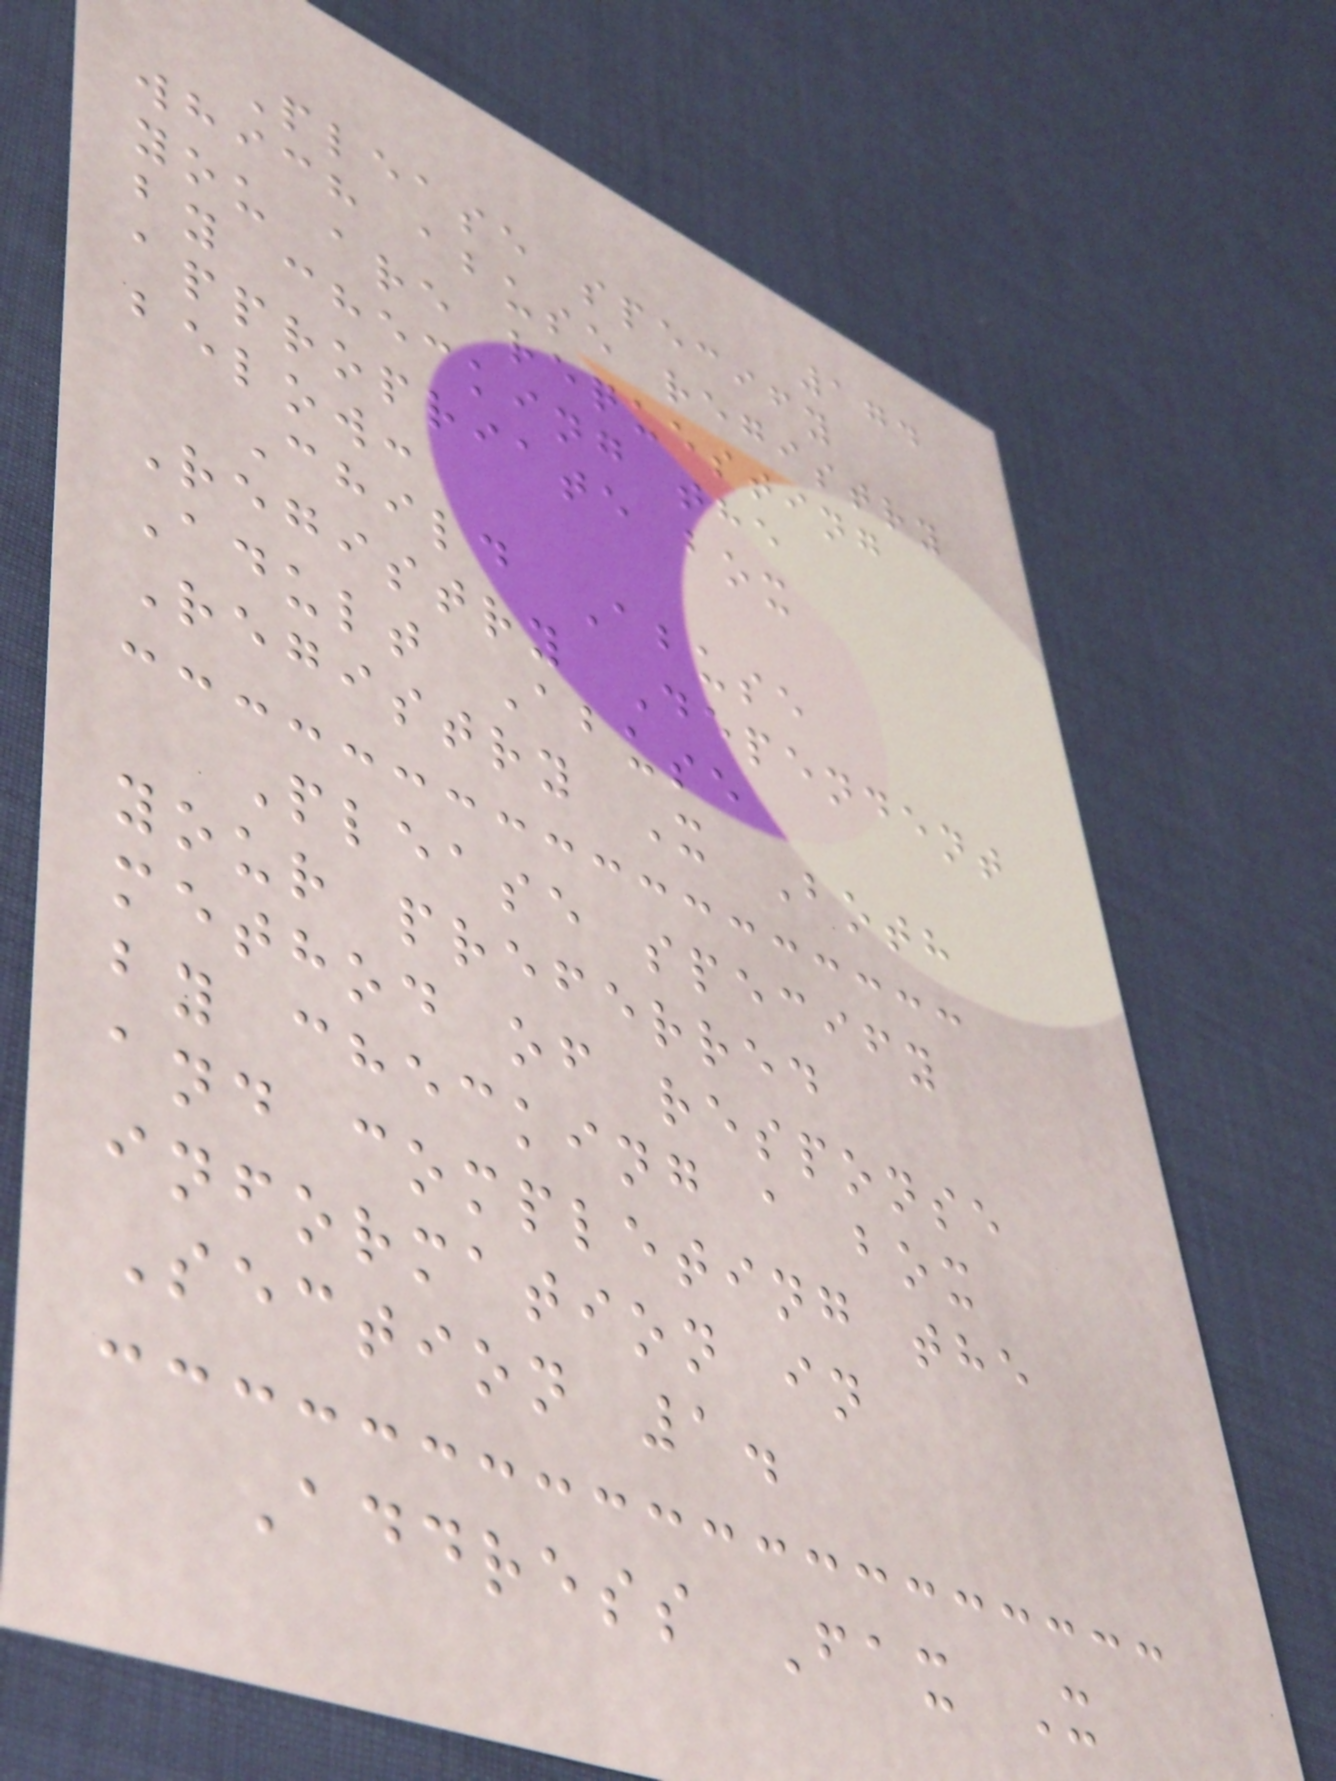174
Please specify
which abuse registry
you are requesting
by checking the
appropriate box
below:
Child Abuse
Registry Dependent
Adult Abuse
Registry X Both
Please specify
your preferred
method of response
by checking a box
and completing the
information in
Section 1.
Address Fax X
